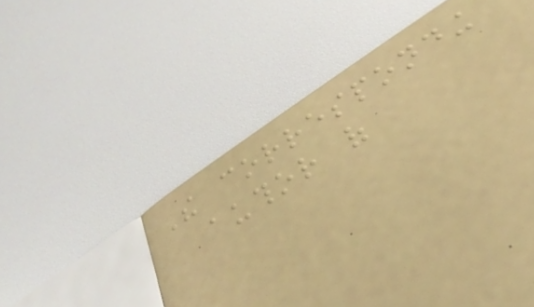The corresponding
author of
